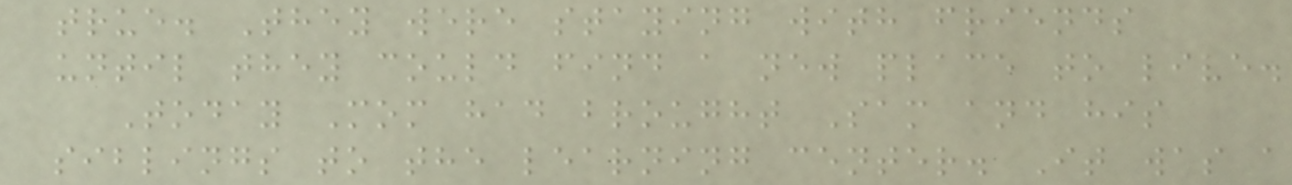true. They were staying with friends
until they could find a new place to live.
Today Mom had brought Sam and his
siblings to the learning center. It was a
